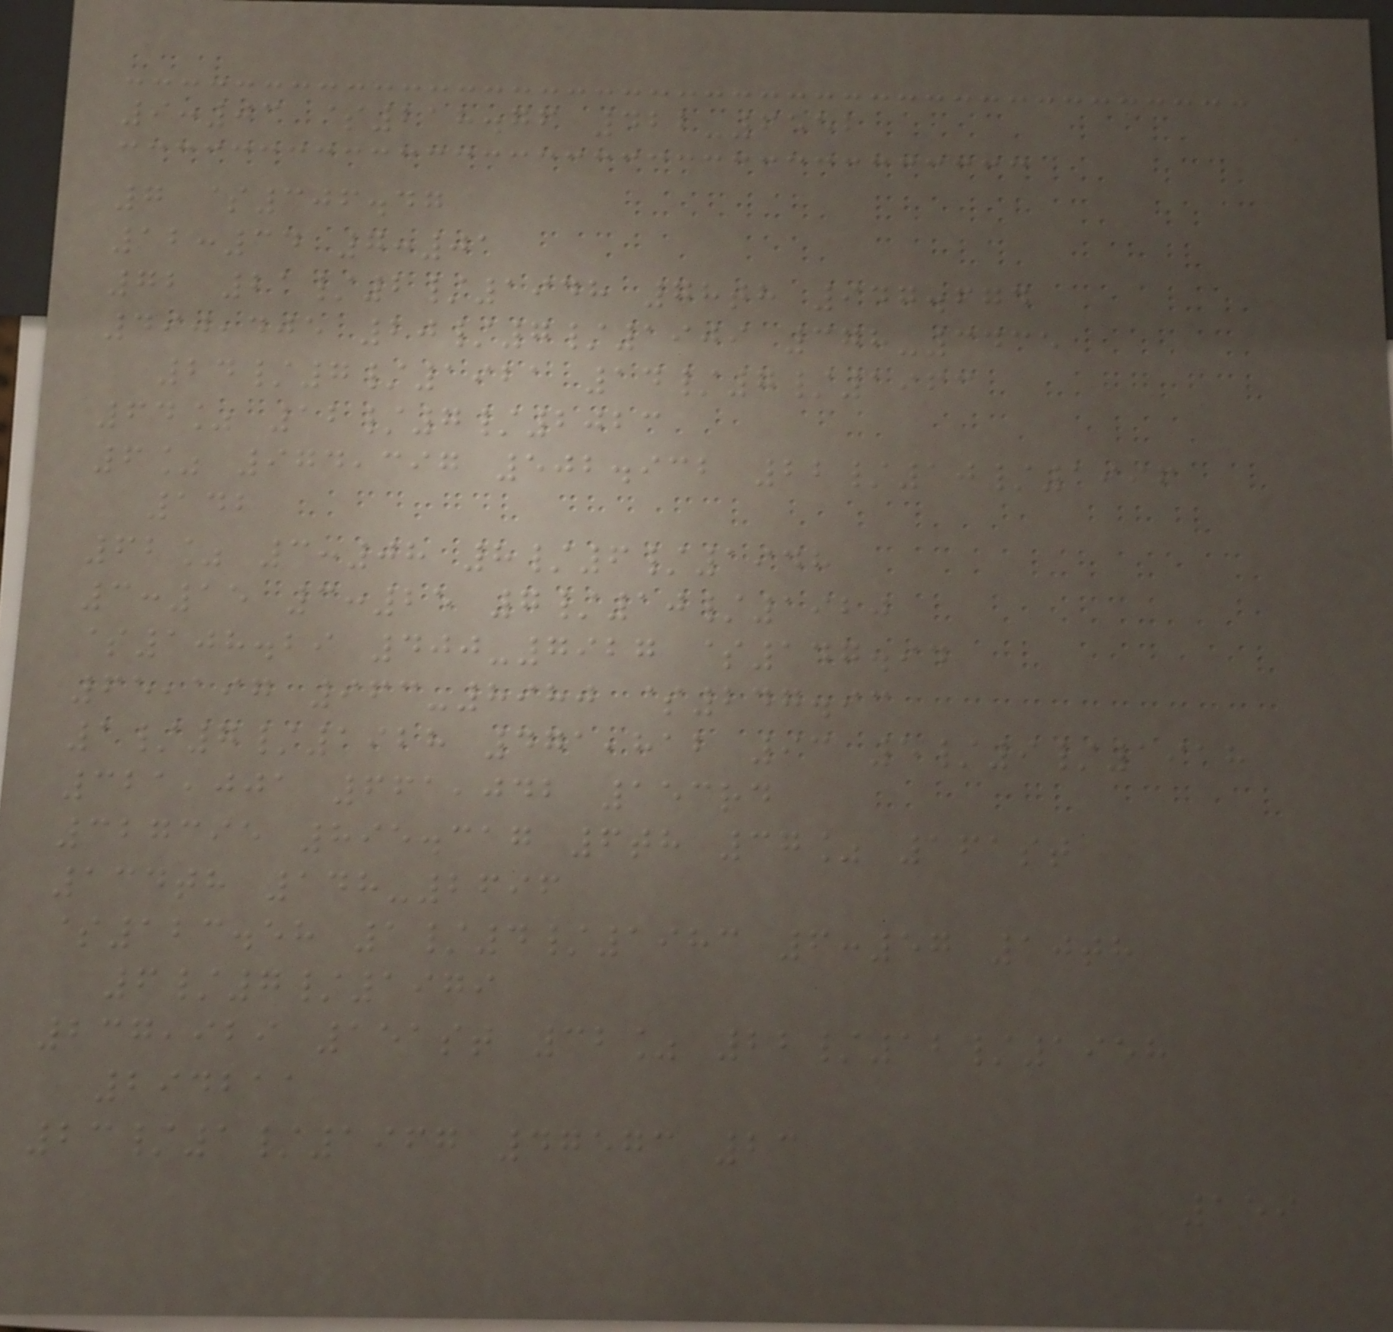9:03 $218.76 422-6552
7 $306.47
12:34 7:01
72 21/2/1948 78th 947.674
490,405 20/7/1909 378-3435
24/7/1921 14/7/1963
64% 12/7/2023
6% 974,397 502.932 22/10/1996
142
62% 3:08 8/6/1948
3:15 3:25 7/10/1920
$108.29 400-7927 $147.94
65,197 963-8980 $247.93
1/7/1928 471,812 93 5/9/1918
321,001 661,042 153rd
327395 895.317 6th 37% 161st
134th 148-2696
$123.58 1/4/1983 6:57 10th
6/7/1979
237,929 151st 32% 22/12/1958
294211
23/1/1967 47573 23
159
